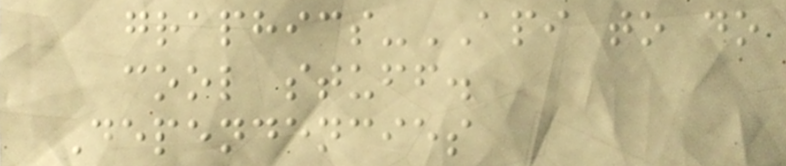graphics-API to do
cool stuff.
Dependencies
